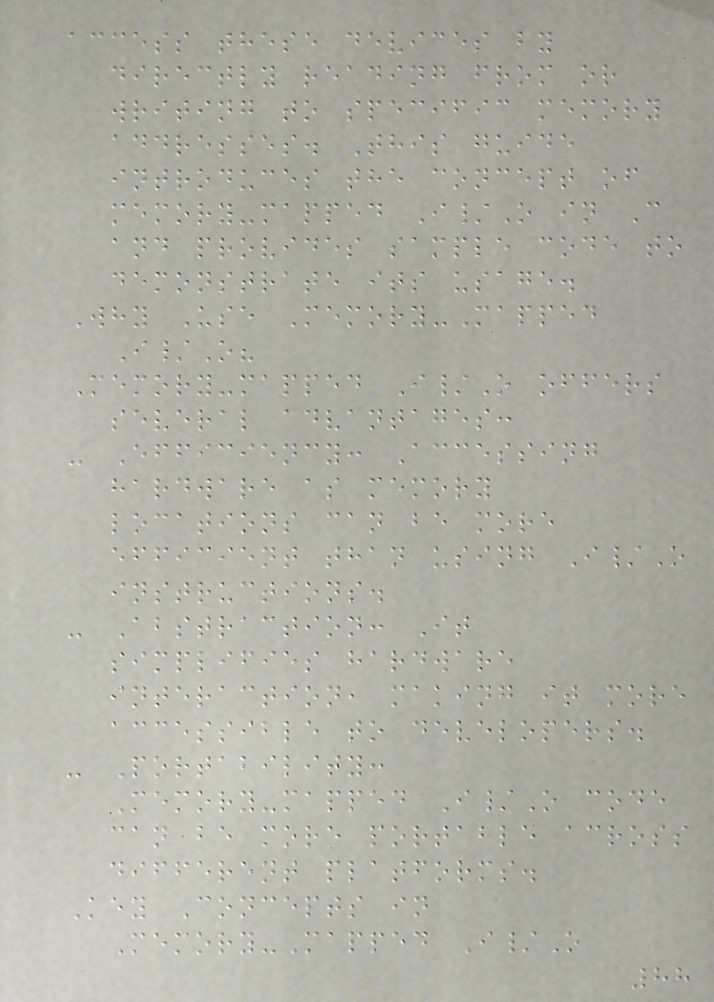access these devices by
directly reading from or
writing to specific memory
addresses. This guide
introduces the concept of
memory-mapped I/O in C
and provides sample code to
demonstrate its usage.
Why Use Memory-Mapped
I/O?
Memory-mapped I/O offers
several advantages:
- Efficiency: Accessing
hardware as memory
locations can be more
efficient than using I/O
instructions.
- Abstraction: It
simplifies hardware
interaction, making it more
accessible to developers.
- Portability:
Memory-mapped I/O code
can be more portable across
different platforms.
Key Concepts in
Memory-Mapped I/O
88
